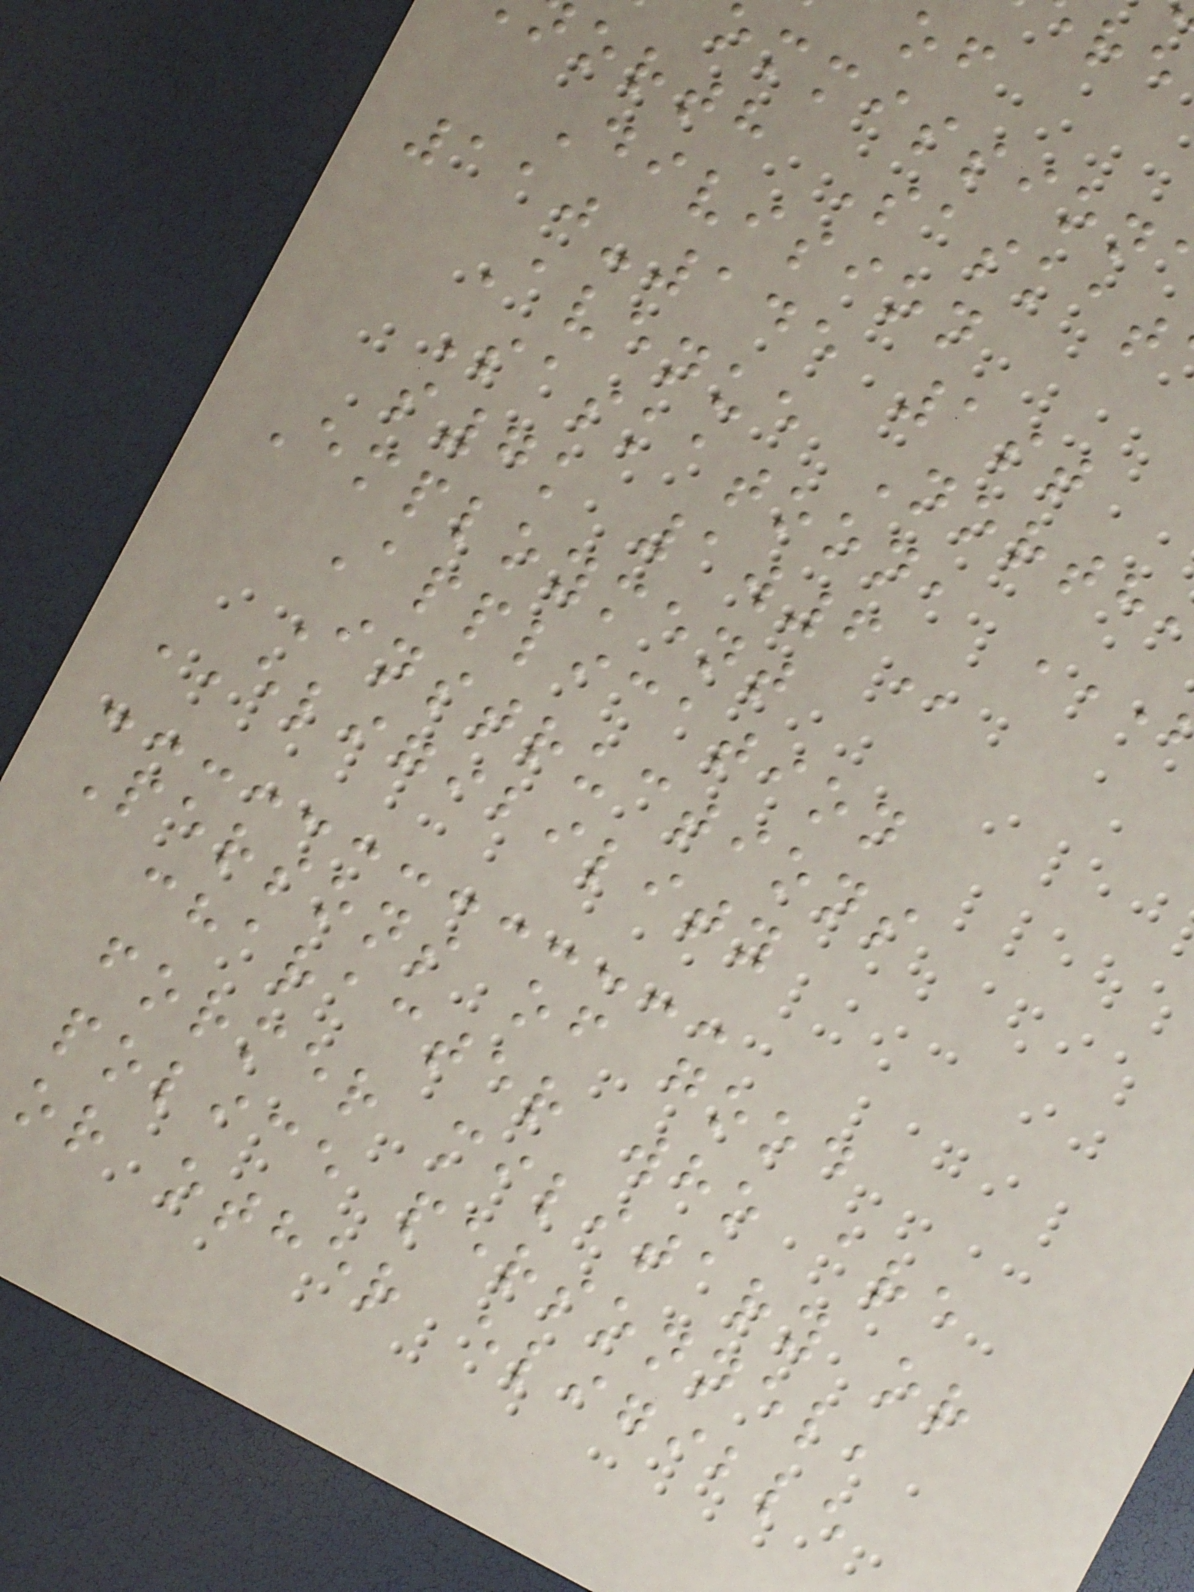orth Saskat
Division
110-145 1st
Avenue North
Saskatoon,
s7k
Employment
Application
Instructions
ELIGIBILITY
Persons of good
character who are
former military or
police personnel,
or other eligible
